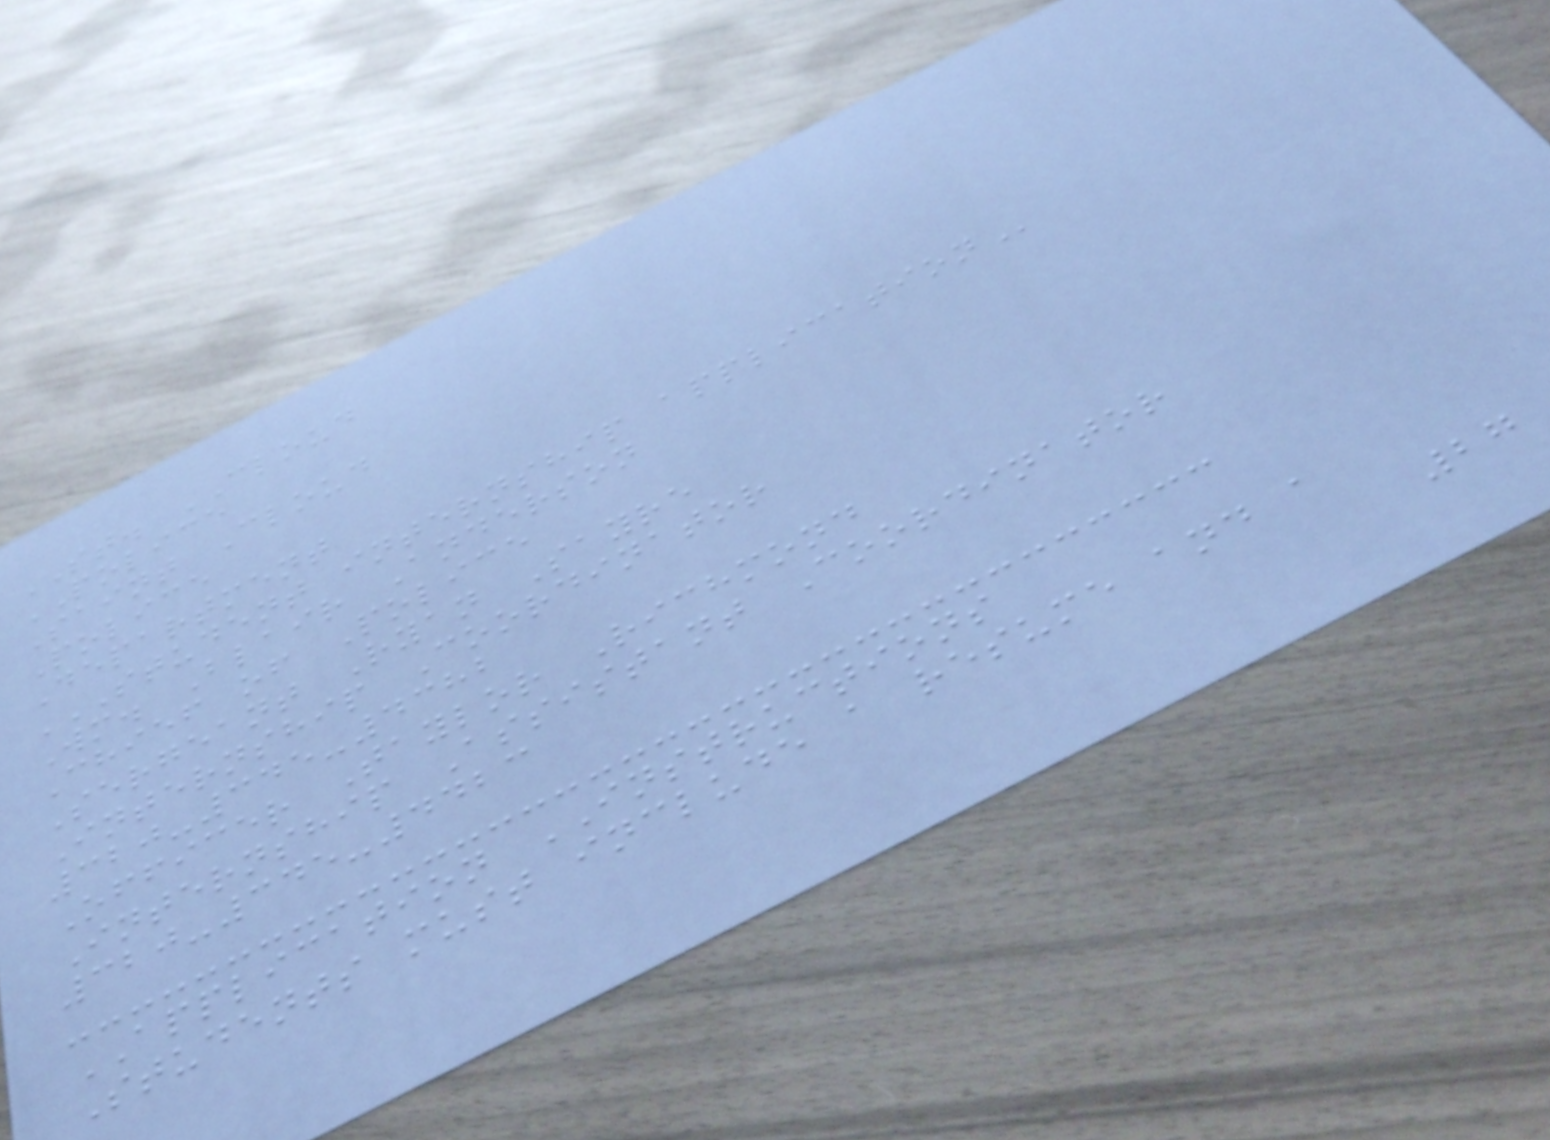ST. CLOUD
POLICE
Saint Cloud
Police
Department
STUDENT INTERNSHIP APPLICATION
Wm. Blair Anderson
Chief of Police
Sergeant Ryan Sayre
Internship Coordinator
320-345-4382
Officer Taylor Richmond
Internship Assistant Coordinator
320-345-4423
APPLICATION INSTRUCTIONS
Students must include a resume and a
27
